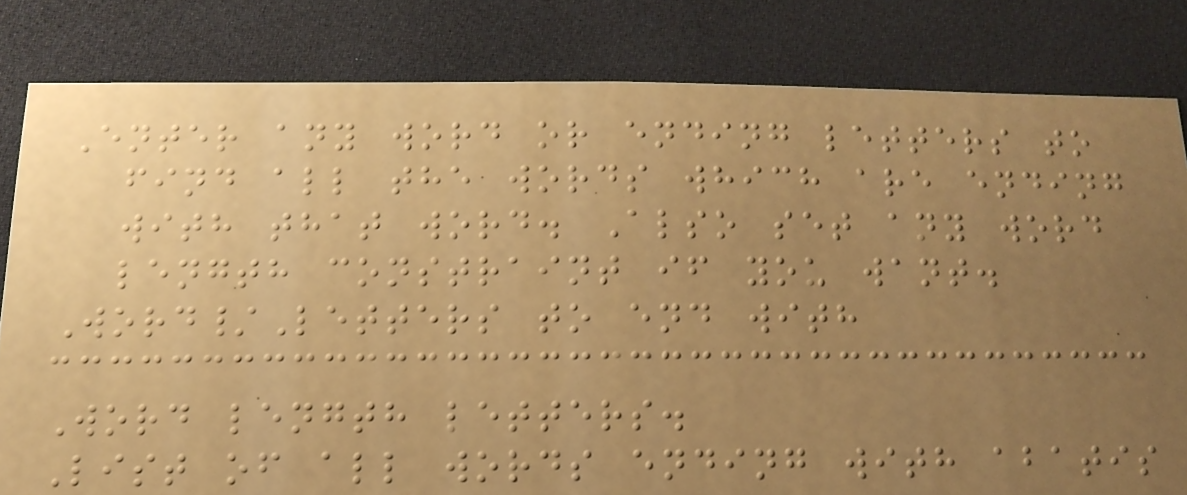Enter any word or ending letters to
find all the words which are ending
with that word. Also set any word
length constraint if you want.
Word/Letters to end with
Word length letters.
List of all words ending with abatis
